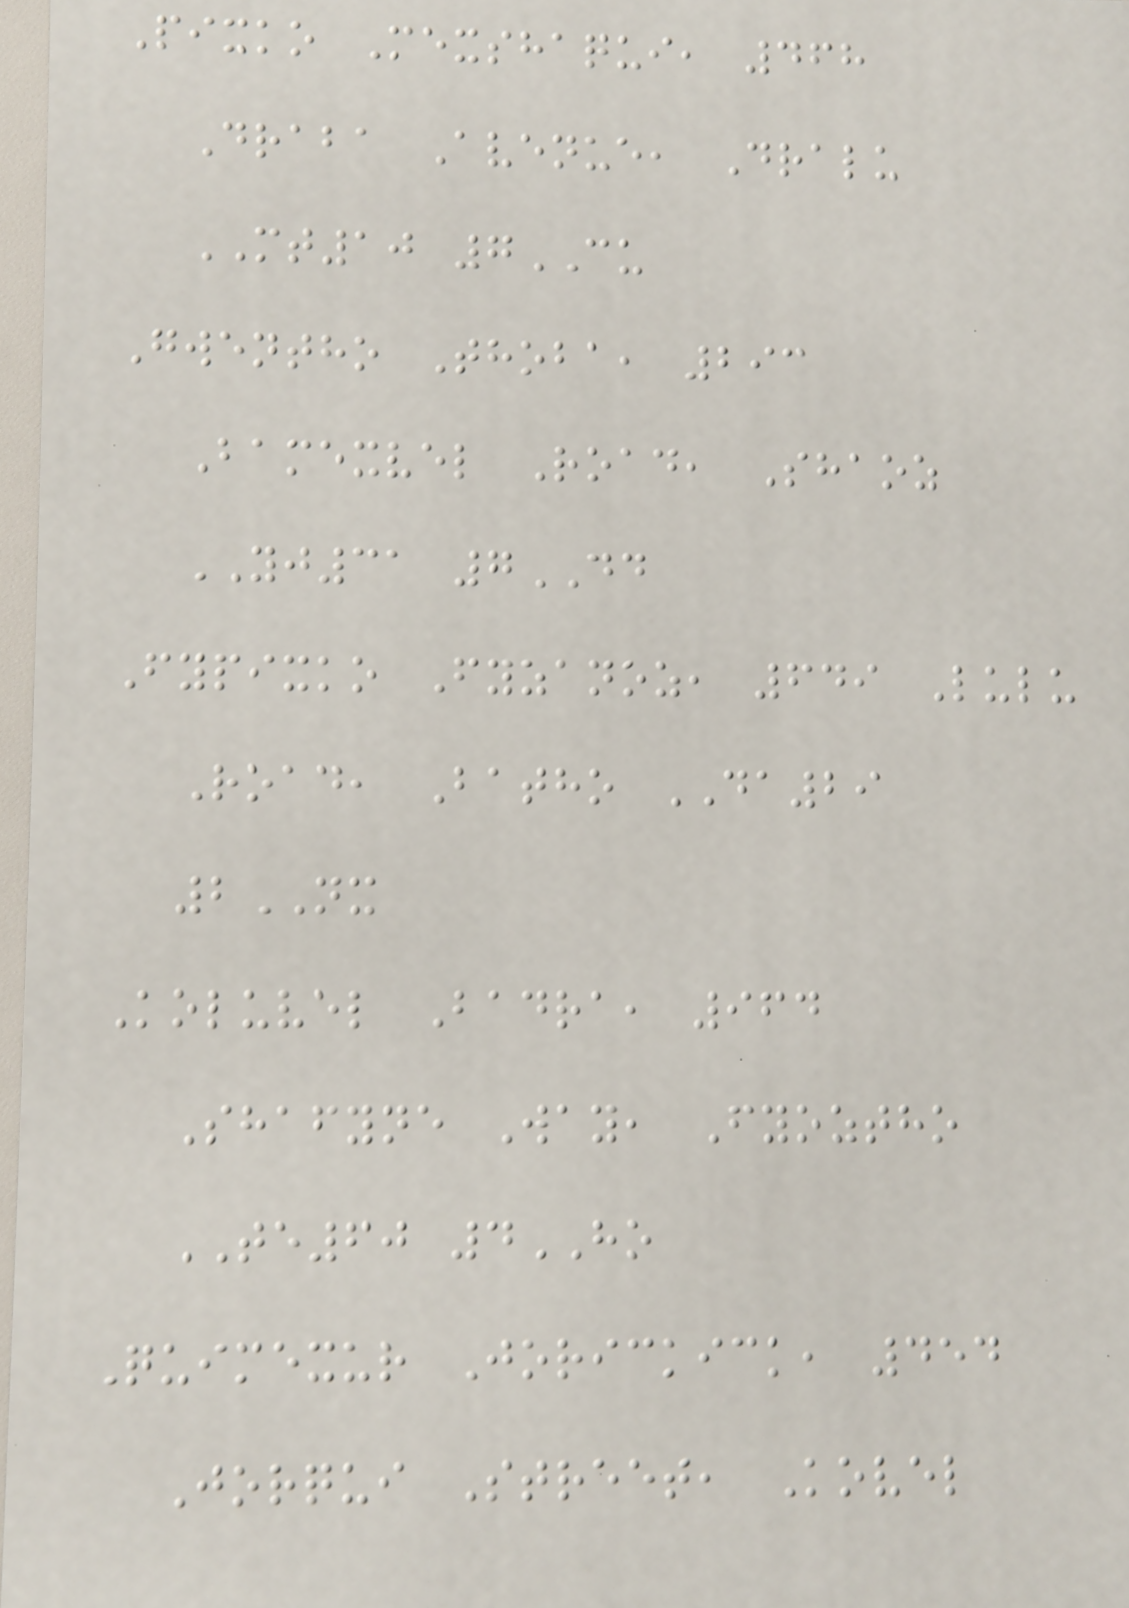Pixko Mexshaqui, 468
Draba Avenue, Dralu
MT10 7CU
Gwentho Thoba, 293
Bamexvel Road, Shaoz
YJ31 7DD
Fypixko Fyzanoz, 649 Lulu
Road, Batho DA29
2NX
Koluvel Badra, 964
Shafyne Way, Fyoztho
TE60 4HO
Quimexur Jorickick, 454
Jorqui Street, Kovel
